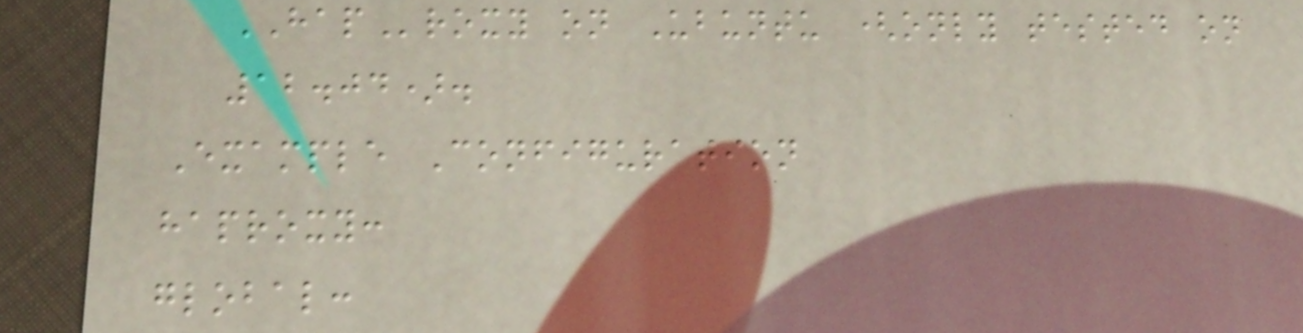HAProxy on Ubuntu (only tested on
12.04).
Example Configuration
haproxy:
global:
